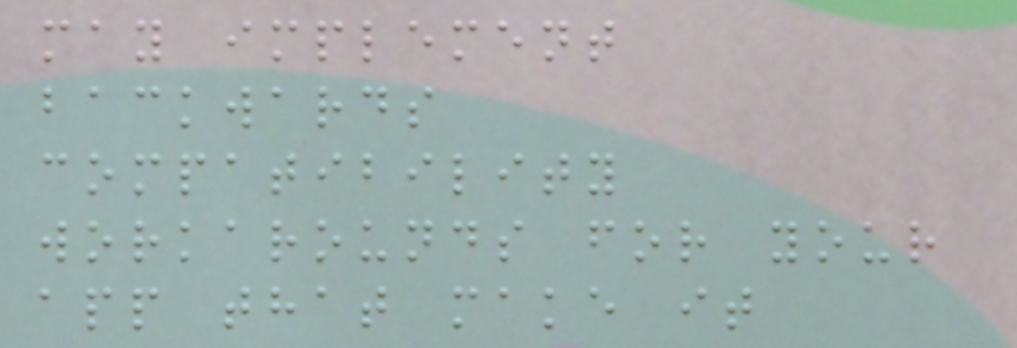may implement
backwards
compatibility
workarounds for your
app that make it
